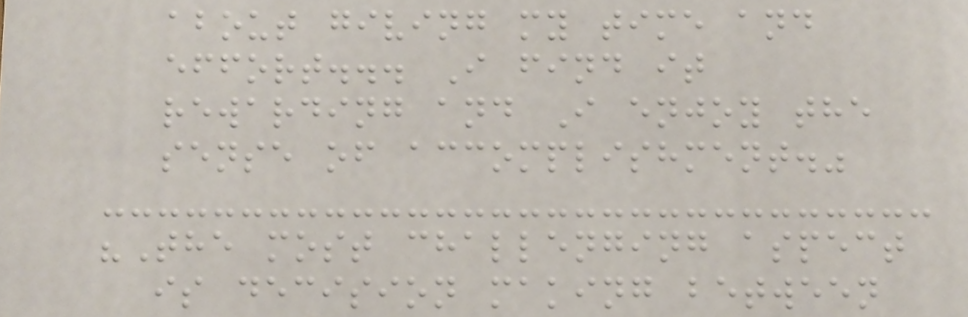about giving my time and
effort... I find it
rewarding and I enjoy the
sense of accomplishment."
"The most challenging aspect
is decision making between
